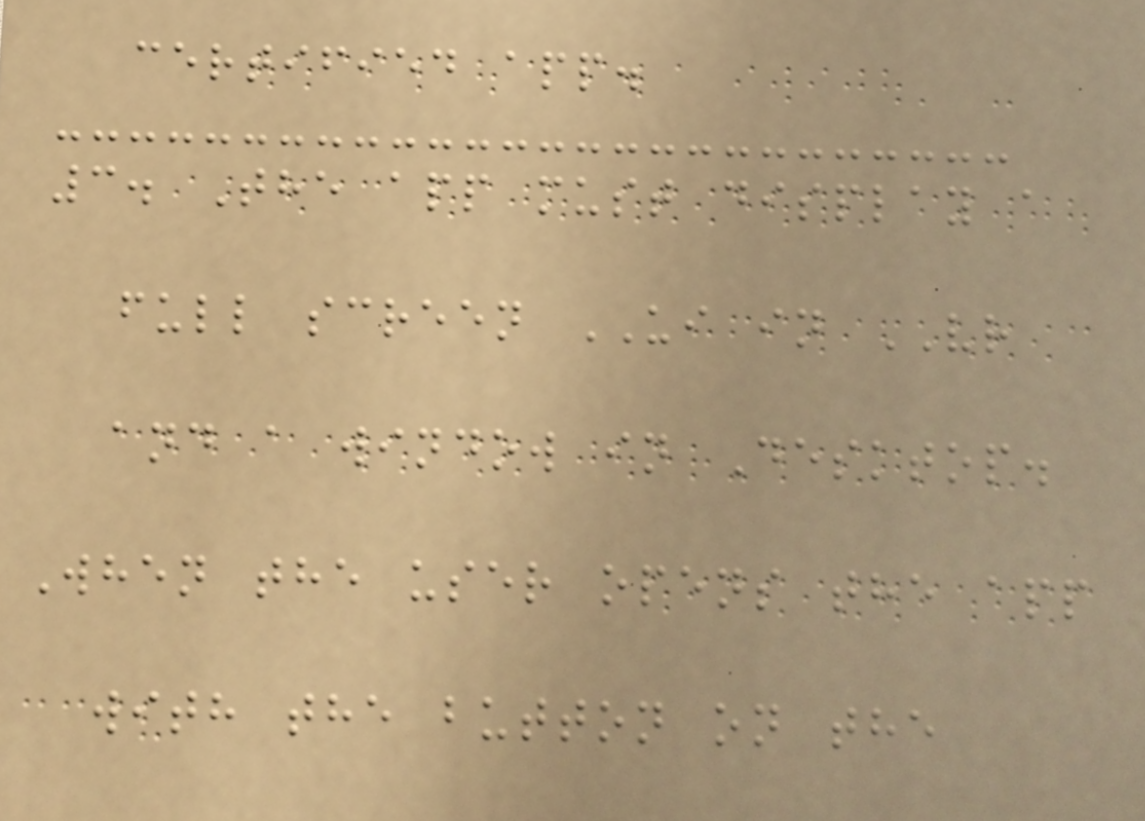certified app.
3. The app must display a
full screen UI in VR
and a window in Desktop.
When the user opens the app
with the button on the
